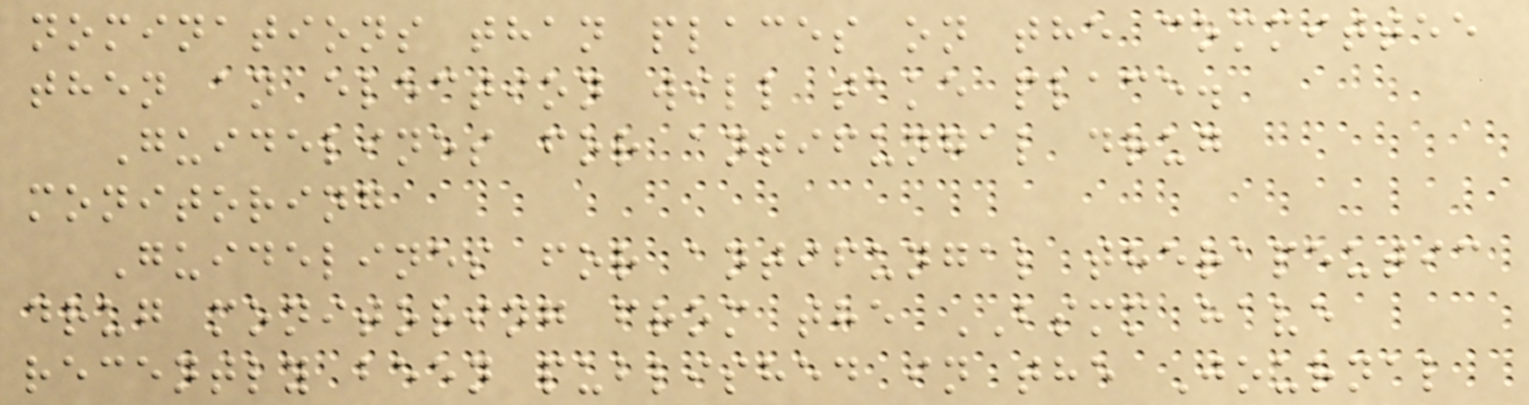nominations than places on the committee
then an election will take place.
Guidelines for antifungal drug
monitoring
Guidelines for antifungal therapeutic
drug monitoring from the BSMM have
recently been published in the Journal
